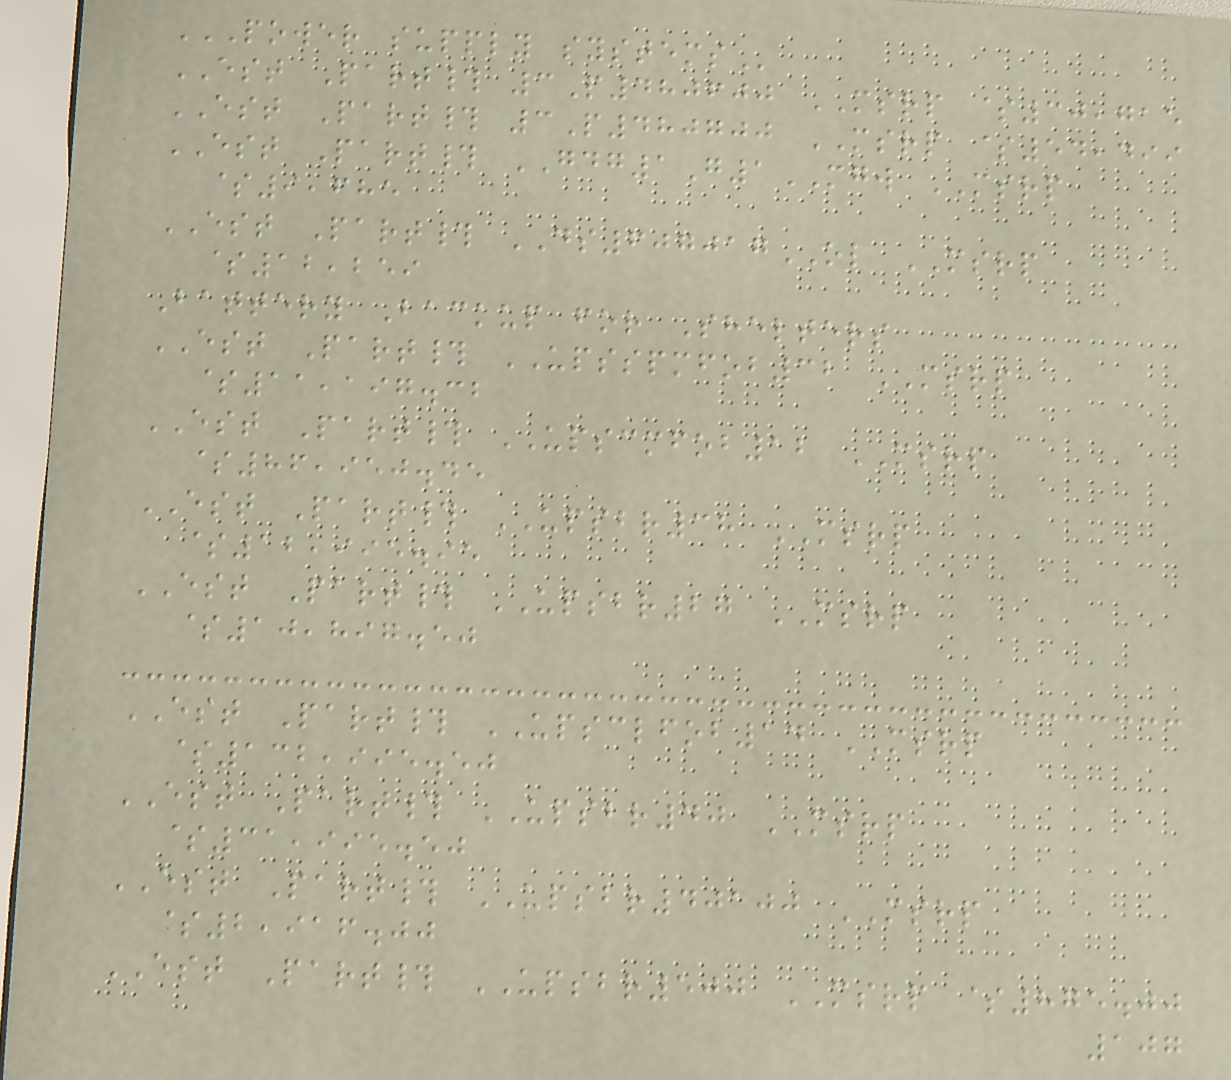POWER SUPPLY SYSTEMS
EST Part# 3P480600 MSRP $30,715
EST Part# 3P480700 MSRP $54,499
EST Part# GDG1G1MGW MSRP
$9,685
EST Part# DS607017OL MSRP
$12,259
Battery Backup for Shelters
EST Part# UPSSPMFOB32 MSRP
$11,197.32
EST Part# UPSCMFOB12 MSRP
$86,950.45
EST Part# UPSBR38 MSRP
$12,995.95
EST Part# UPSBR27 MSRP
$10,897.50
EST Part# UPSCLFOB14 MSRP
$132,995.50
EST Part# UPSBR40 MSRP
$31,995.50
EST Part# UPSBR40100 MSRP
$2,916.00
EST Part# UPSBR500 MSRP $875.00
107
